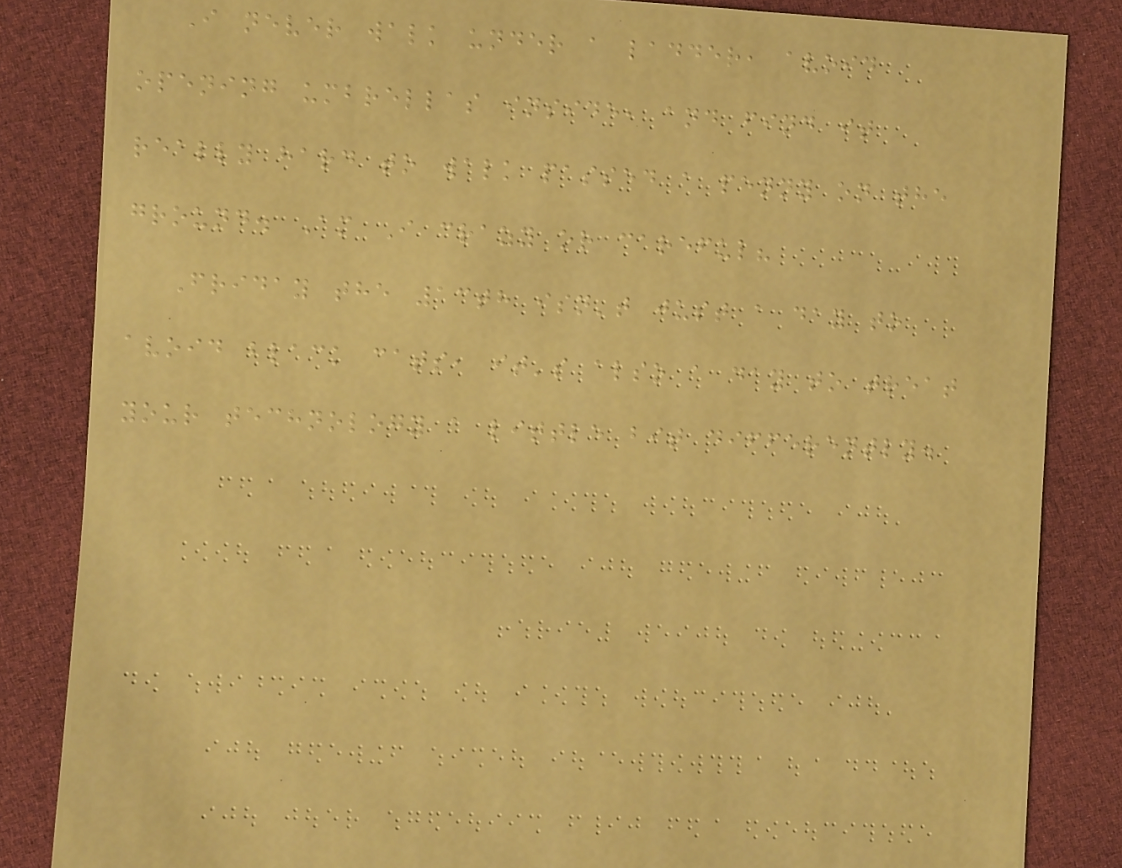I never walk under a ladder, avoid
opening umbrellas inside, and find it
really hard to walk passed a penny on the
ground. Am I crazy or careful?
Friday the 13th isn't just a day to
avoid black cats, it's also a day to treat
your technology a little bit differently.
